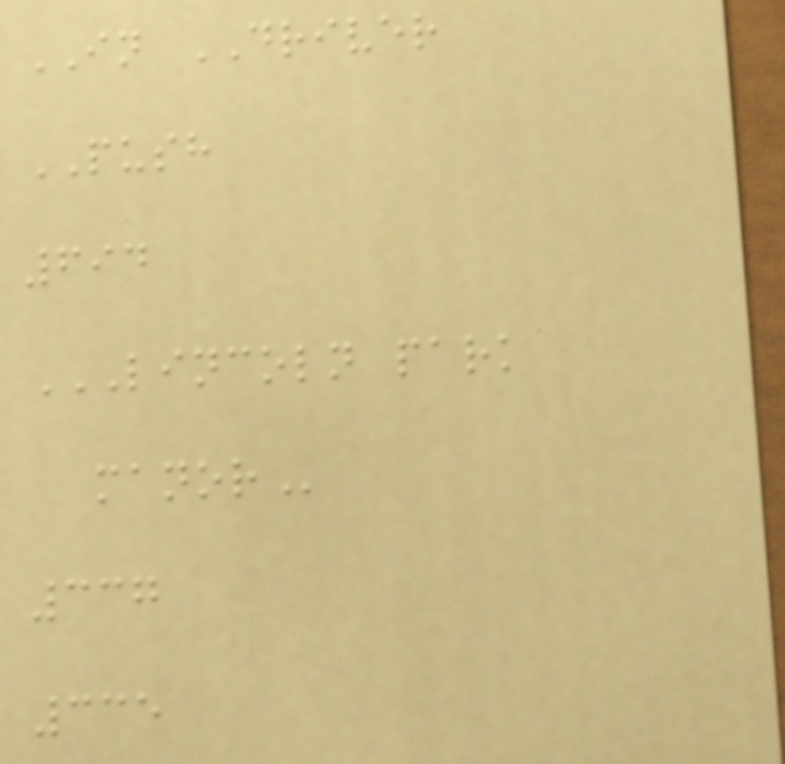IN DRIVER
PUSH
694
LINCOLN PARK
MANOR
337
335
